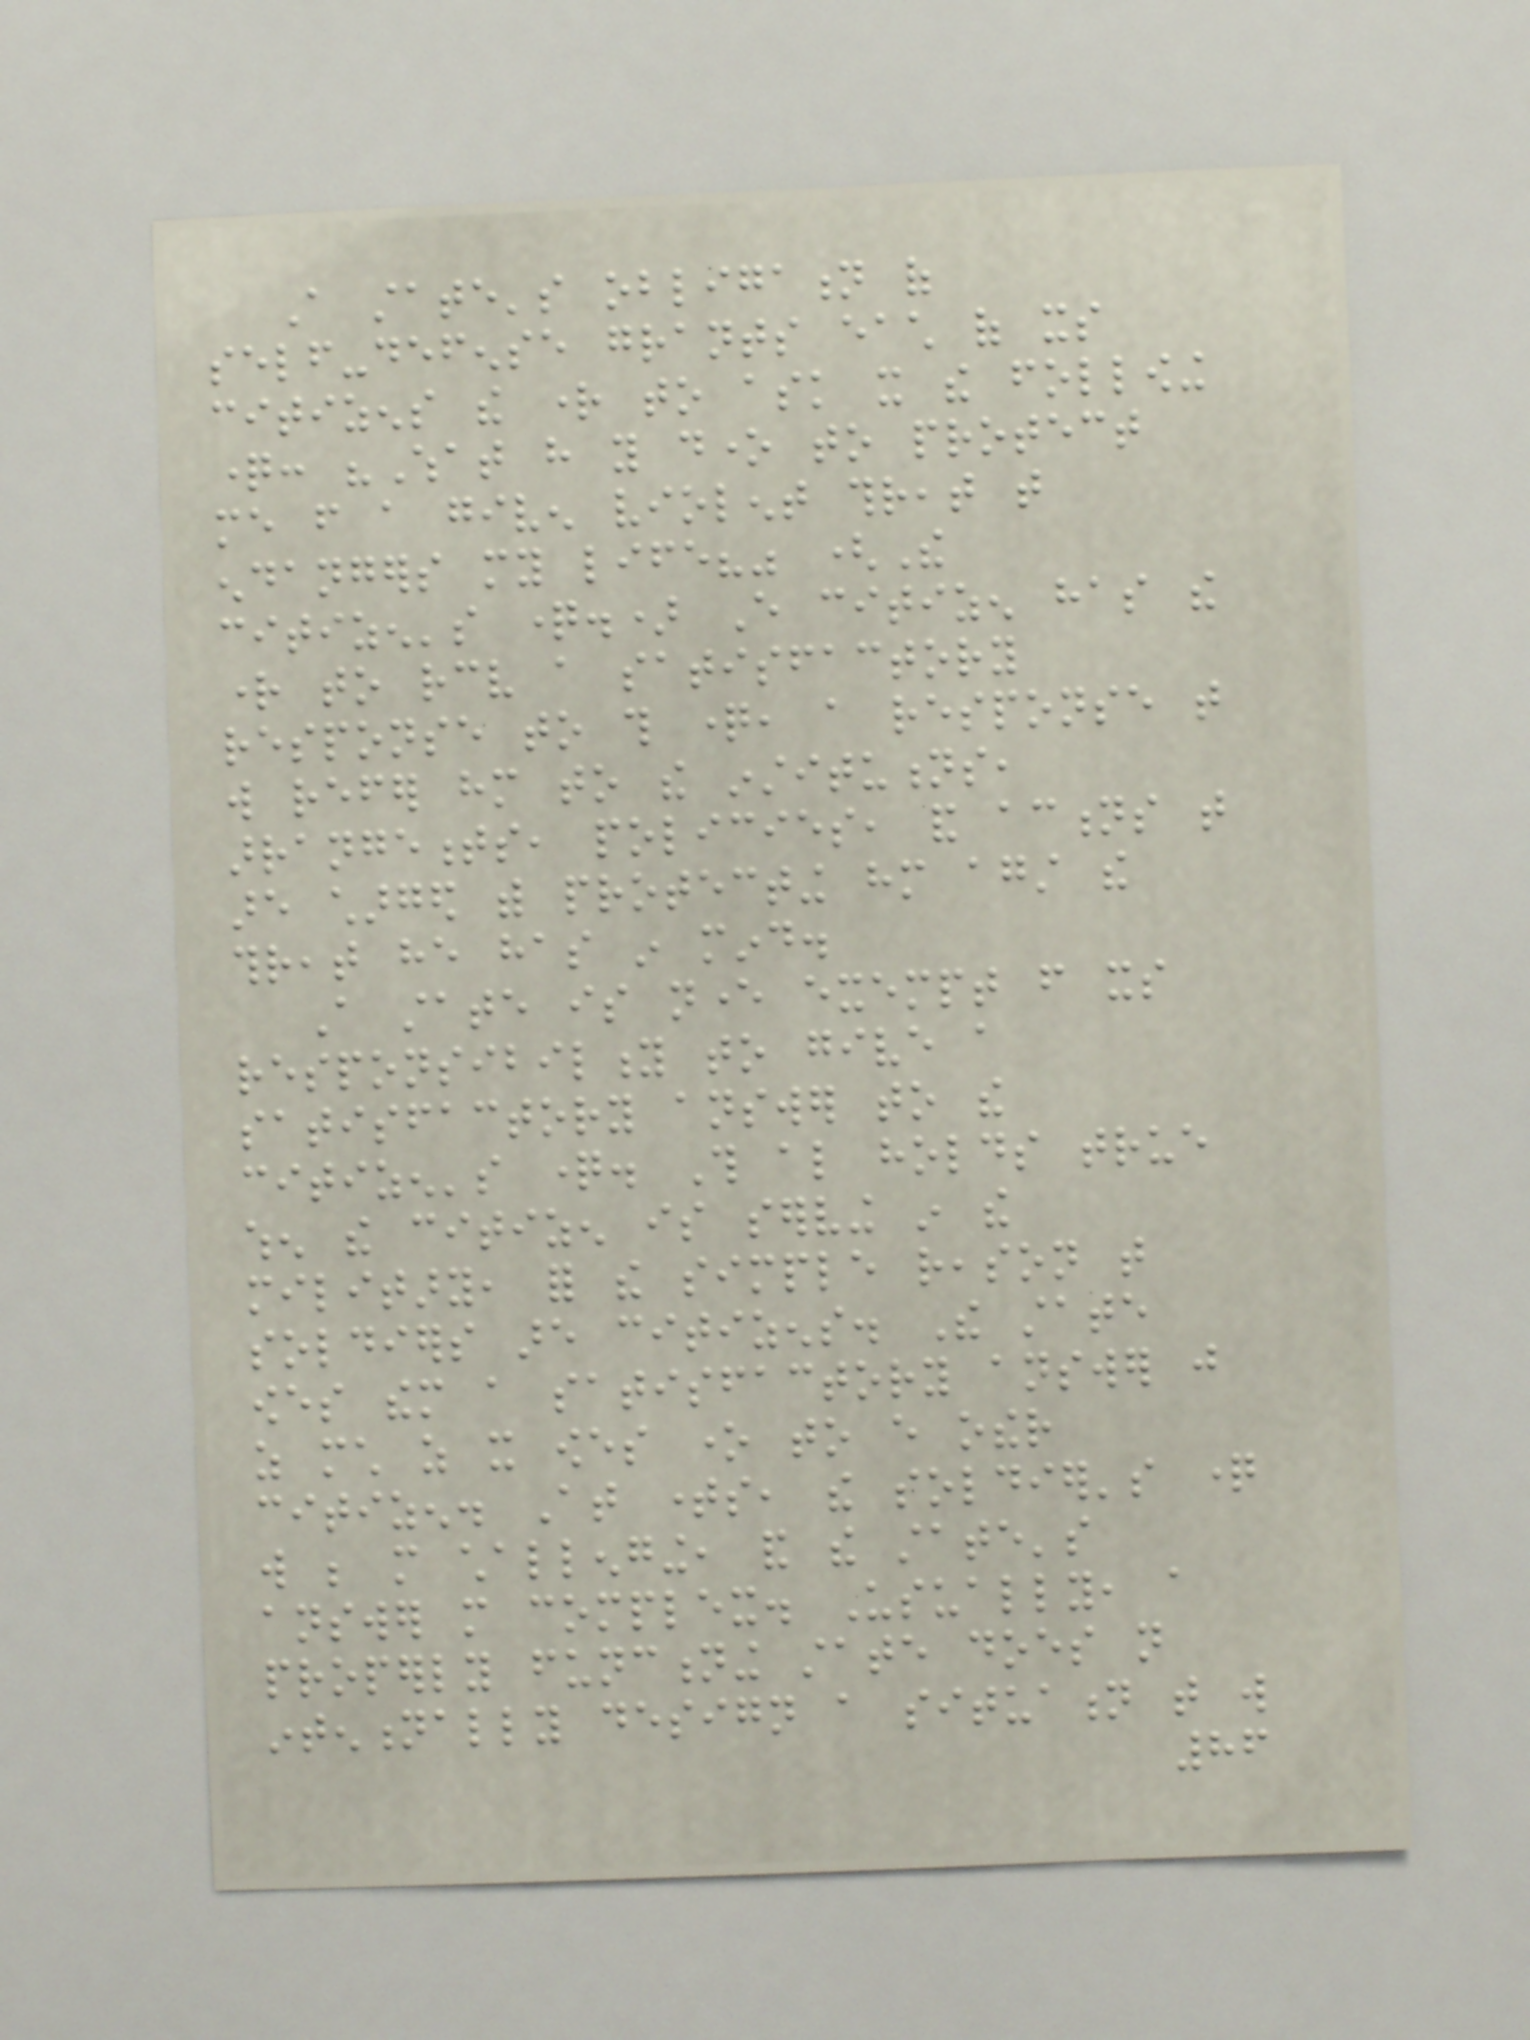A state's obligation of
self-defense grants each of its
citizens the right to ask it the following
question: "What have you done to protect
me from a given violent threat that
endangers my life?" (The
citizen's question.) Every citizen has the
right to receive a satisfactory
response to this question, a response that
will refer him to the institutions,
arrangements, policies, and actions that
are charged with protecting him against the
threat he has in mind.
A state is never exempt from its
responsibility to give a
satisfactory answer to the
citizen's question. This also holds true
when the citizen is serving in the
military, for the simple reason that
soldiers are citizens. The state
owes them a satisfactory answer just
as much as it owes one to every other
citizen. At times, the soldier's question
will be more challenging, and the state's
answer more complex. Usually, a
properly functioning state does not
intentionally design a situation that will
86
